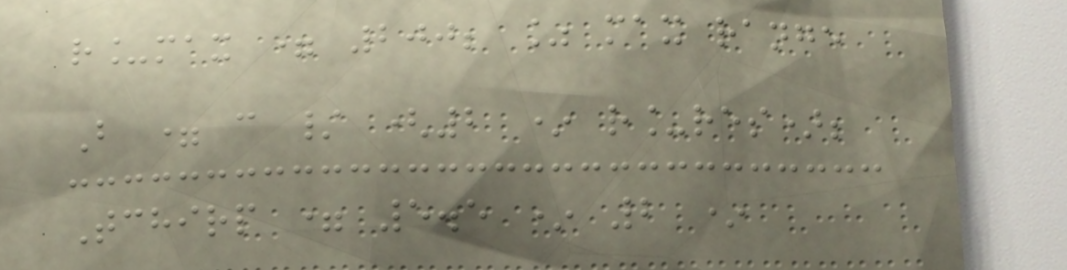r_max = 200; % max range
B = c / (2 * r_res);
Tchirp = 5.5 * 2 *
